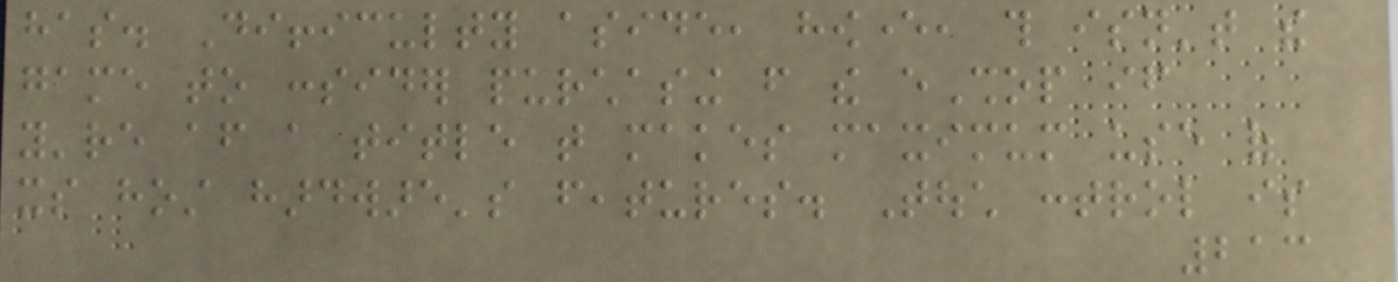has. Difficulty aside, however, this isn't the
game to consider purchasing from the eShop if
you're after a title that makes maximum use of
its host hardware's features. Touch control is
213
